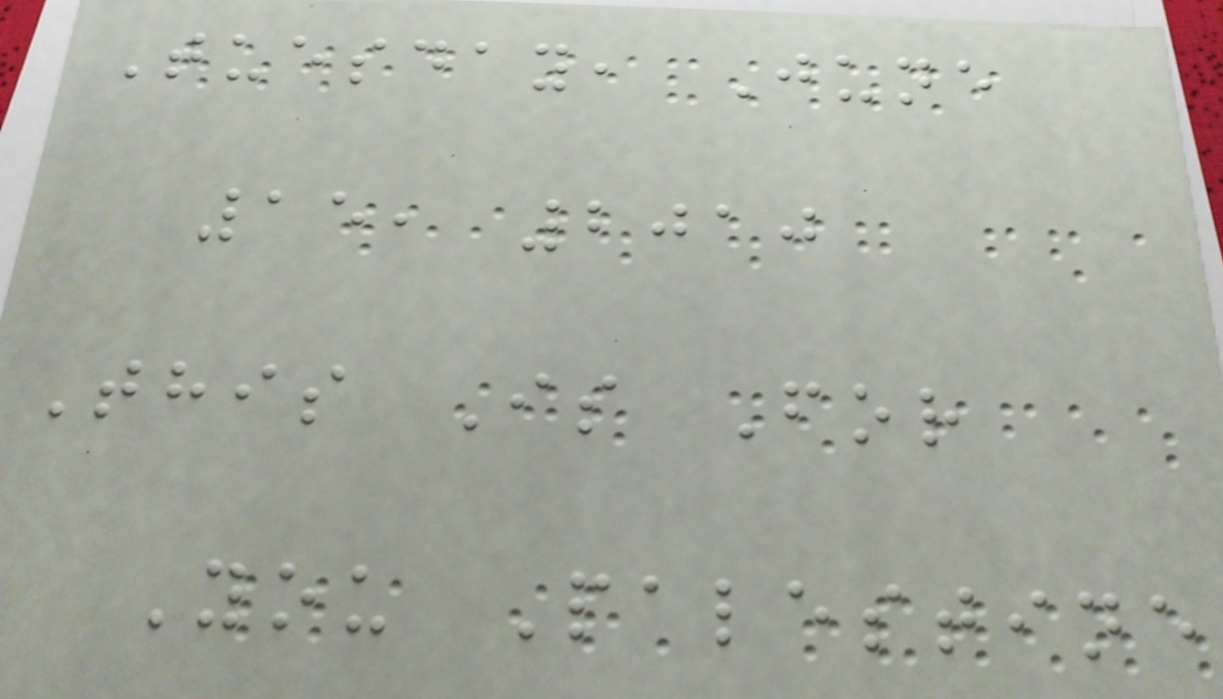Tuesday, June
15, 2010
This Is For
You Palestine
